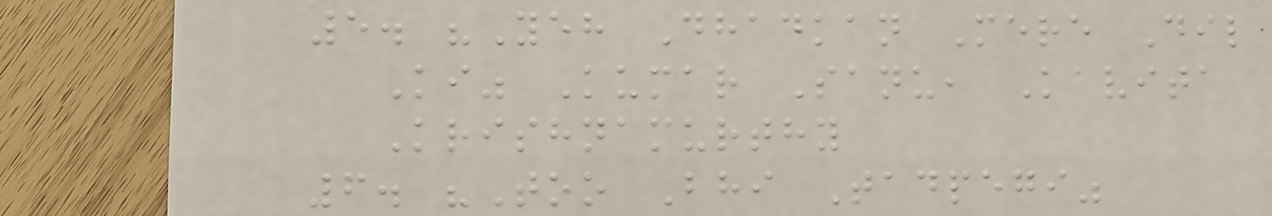5. "Yeh Dhadkan Mere Dil
Ki" Kumar Sanu, Kavita
Krishnamurthy
6. "Too Bhi Tadpegi"
